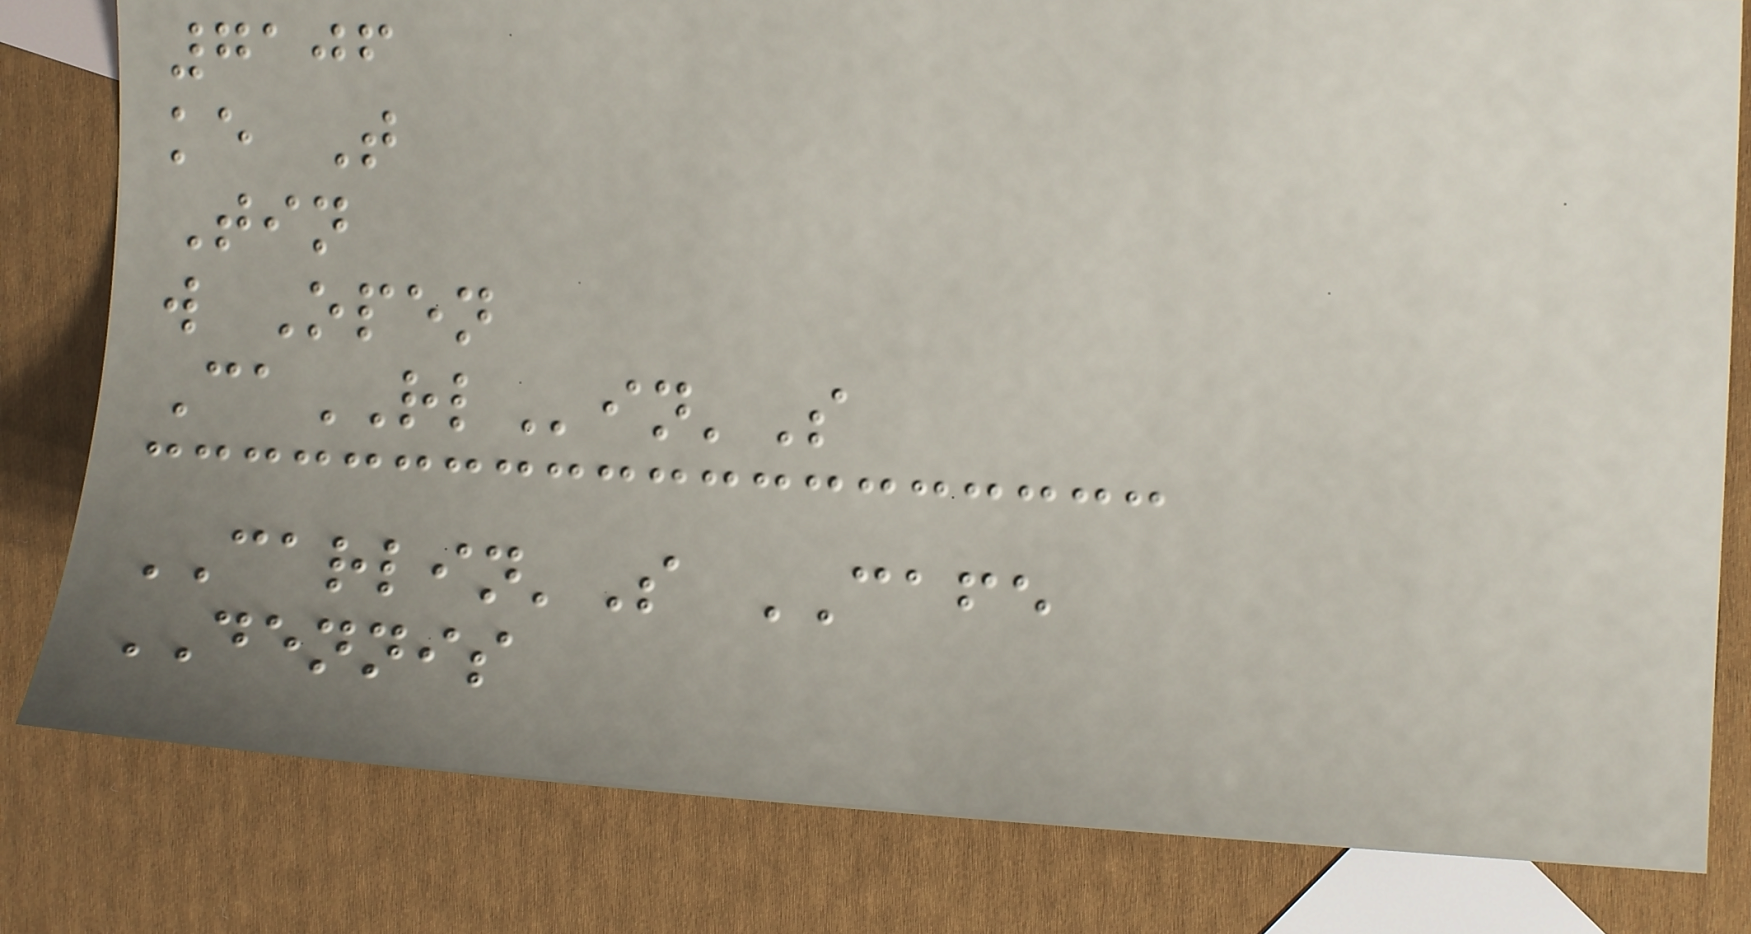7106
ke T
Tin
w Open
CaRLin'S
CARLIN'S CAFE
DENNIS
